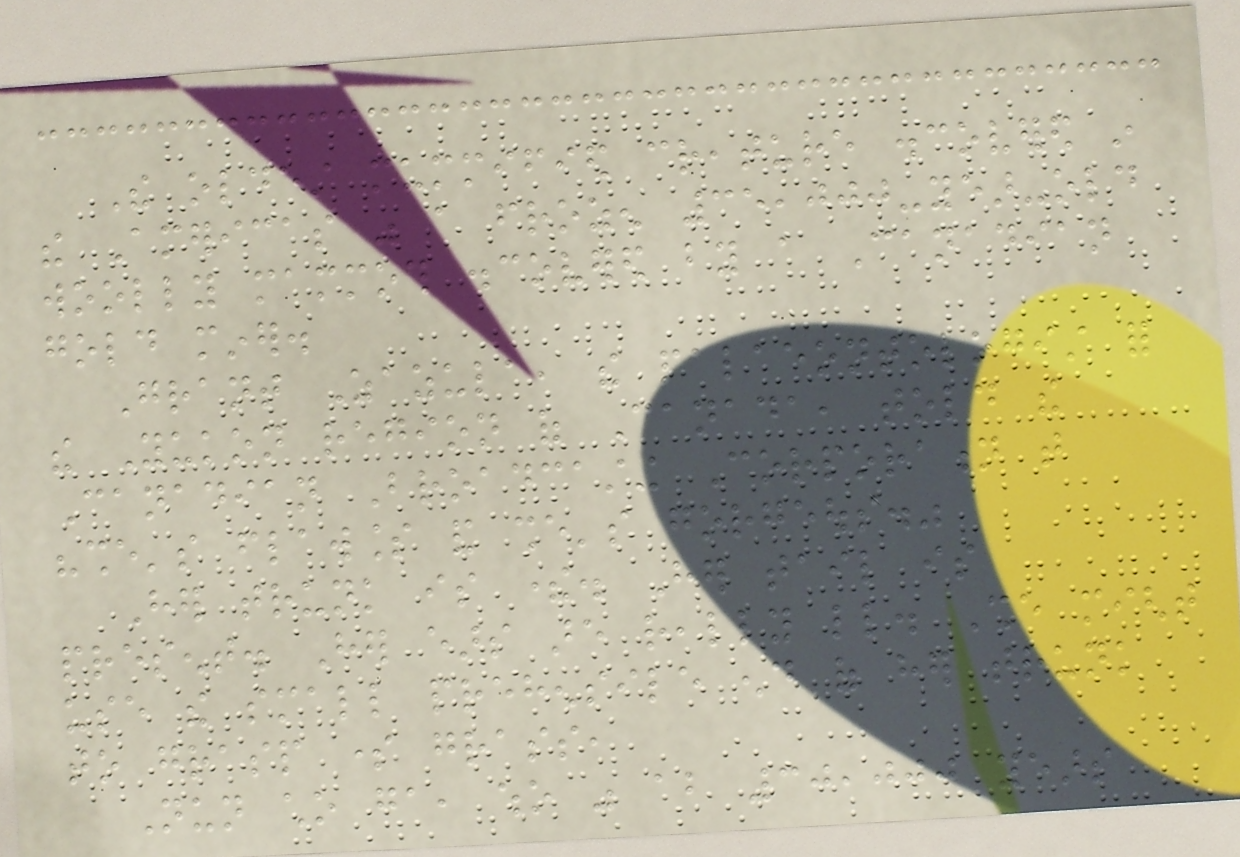The oldest mummified creature discovered in
the Americas was a frozen 35,000-year-old
woolly mammoth discovered by a Canadian
gold miner.
Grant Zazula, the palaeontologist for
the Yukon region of Canada, told the
Canadian Broadcasting Corporation that
"she's flawless and she's gorgeous."
Her trunk is there. Her tail is
present. Her ears are really little. She might
use the small prehensile end of her trunk
to grasp some grass,
Nun cho ga, who was about 30,000 years
